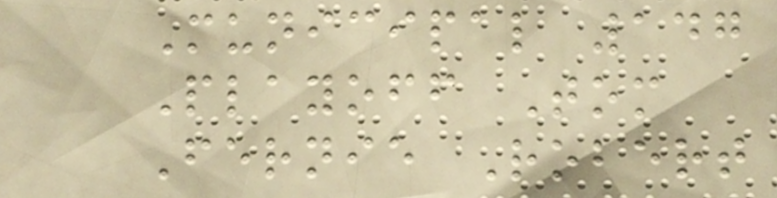Municipal 147
Playoff Tom
Fernie Robert
